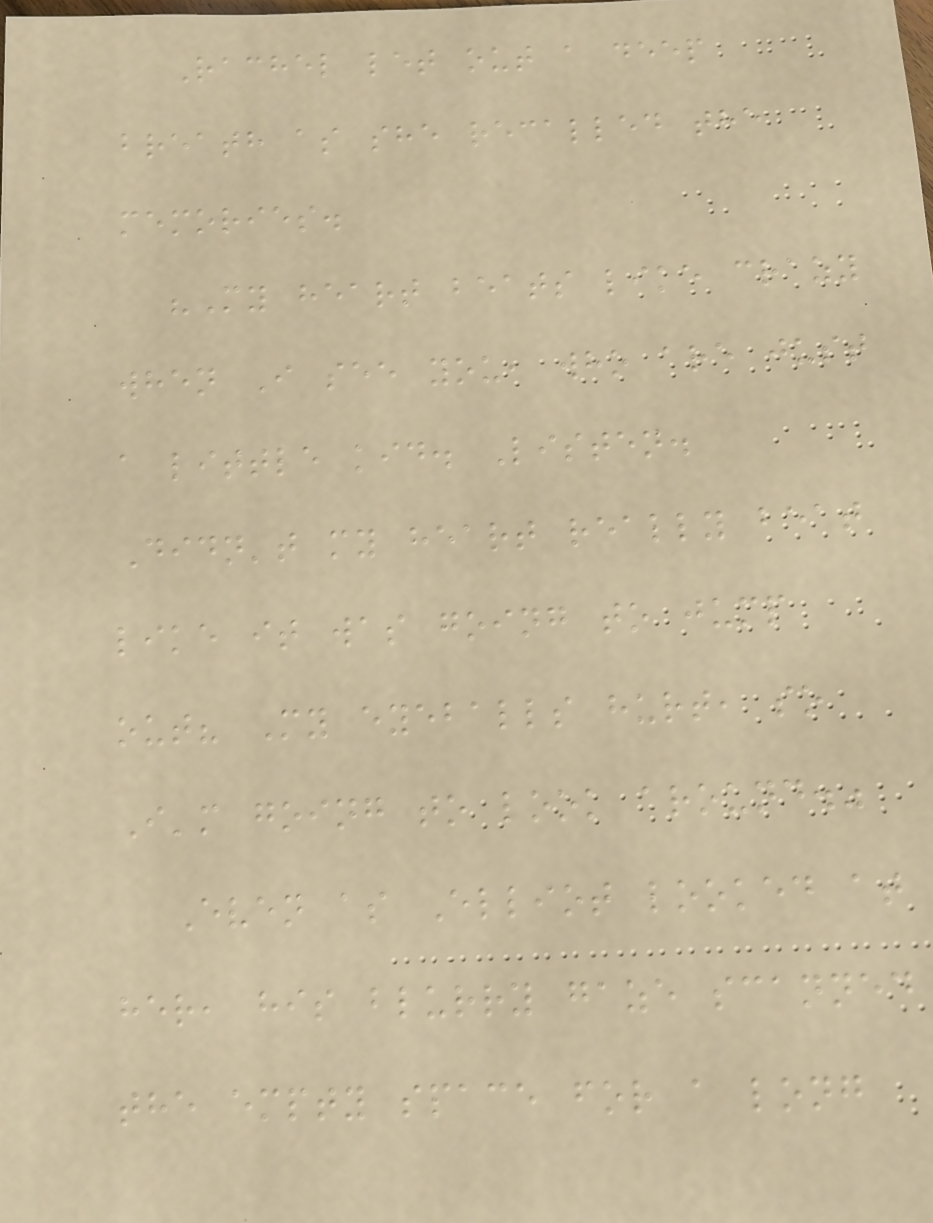Rachel let out a deep
breath as she recalled the
memories.
"My heart beats like crazy
when I see you, who are just
a little kid. Listen.
Didn't my heart really beat
like it was going to jump
out? My eyeballs hurt, so
I'm going to look around."
Even as Elliot looked at
her, his blurry gaze scanned
the empty space for a long
